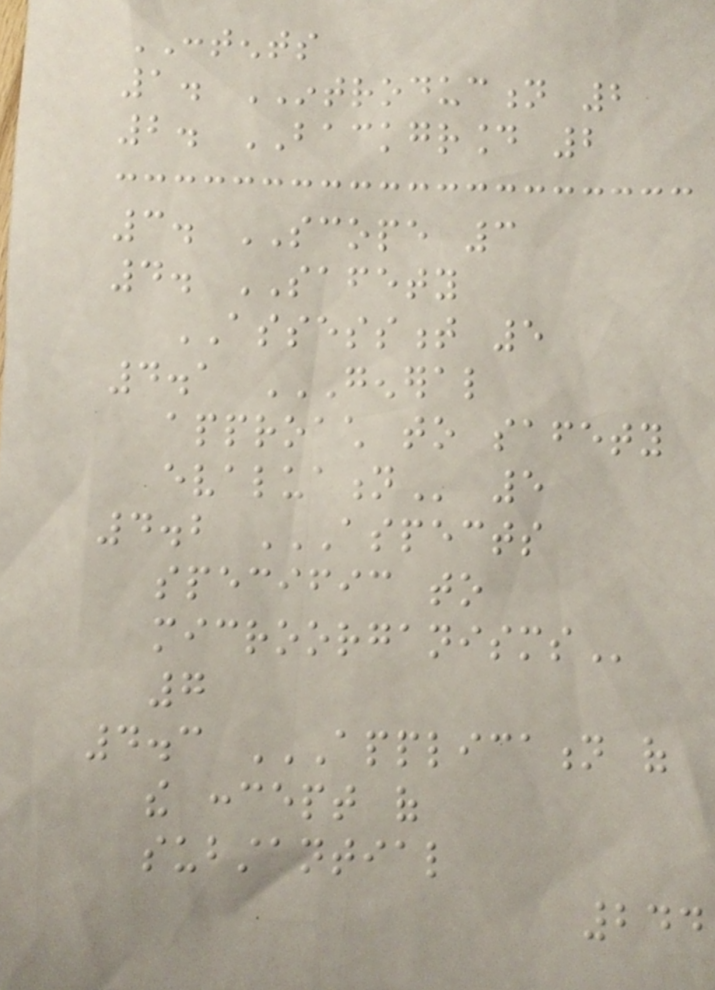CONTENTS
1. INTRODUCTION 2
2. BACKGROUND 2
3. SCOPE 3
4. SAFETY
ASSESSMENT 5
4.1 GENERAL
APPROACH TO SAFETY
EVALUATION 5
4.2 ASPECTS
SPECIFIC TO
MICROORGANISMS
7
4.3 APPLICATION OF
THE CONCEPT OF
SUBSTANTIAL
244
